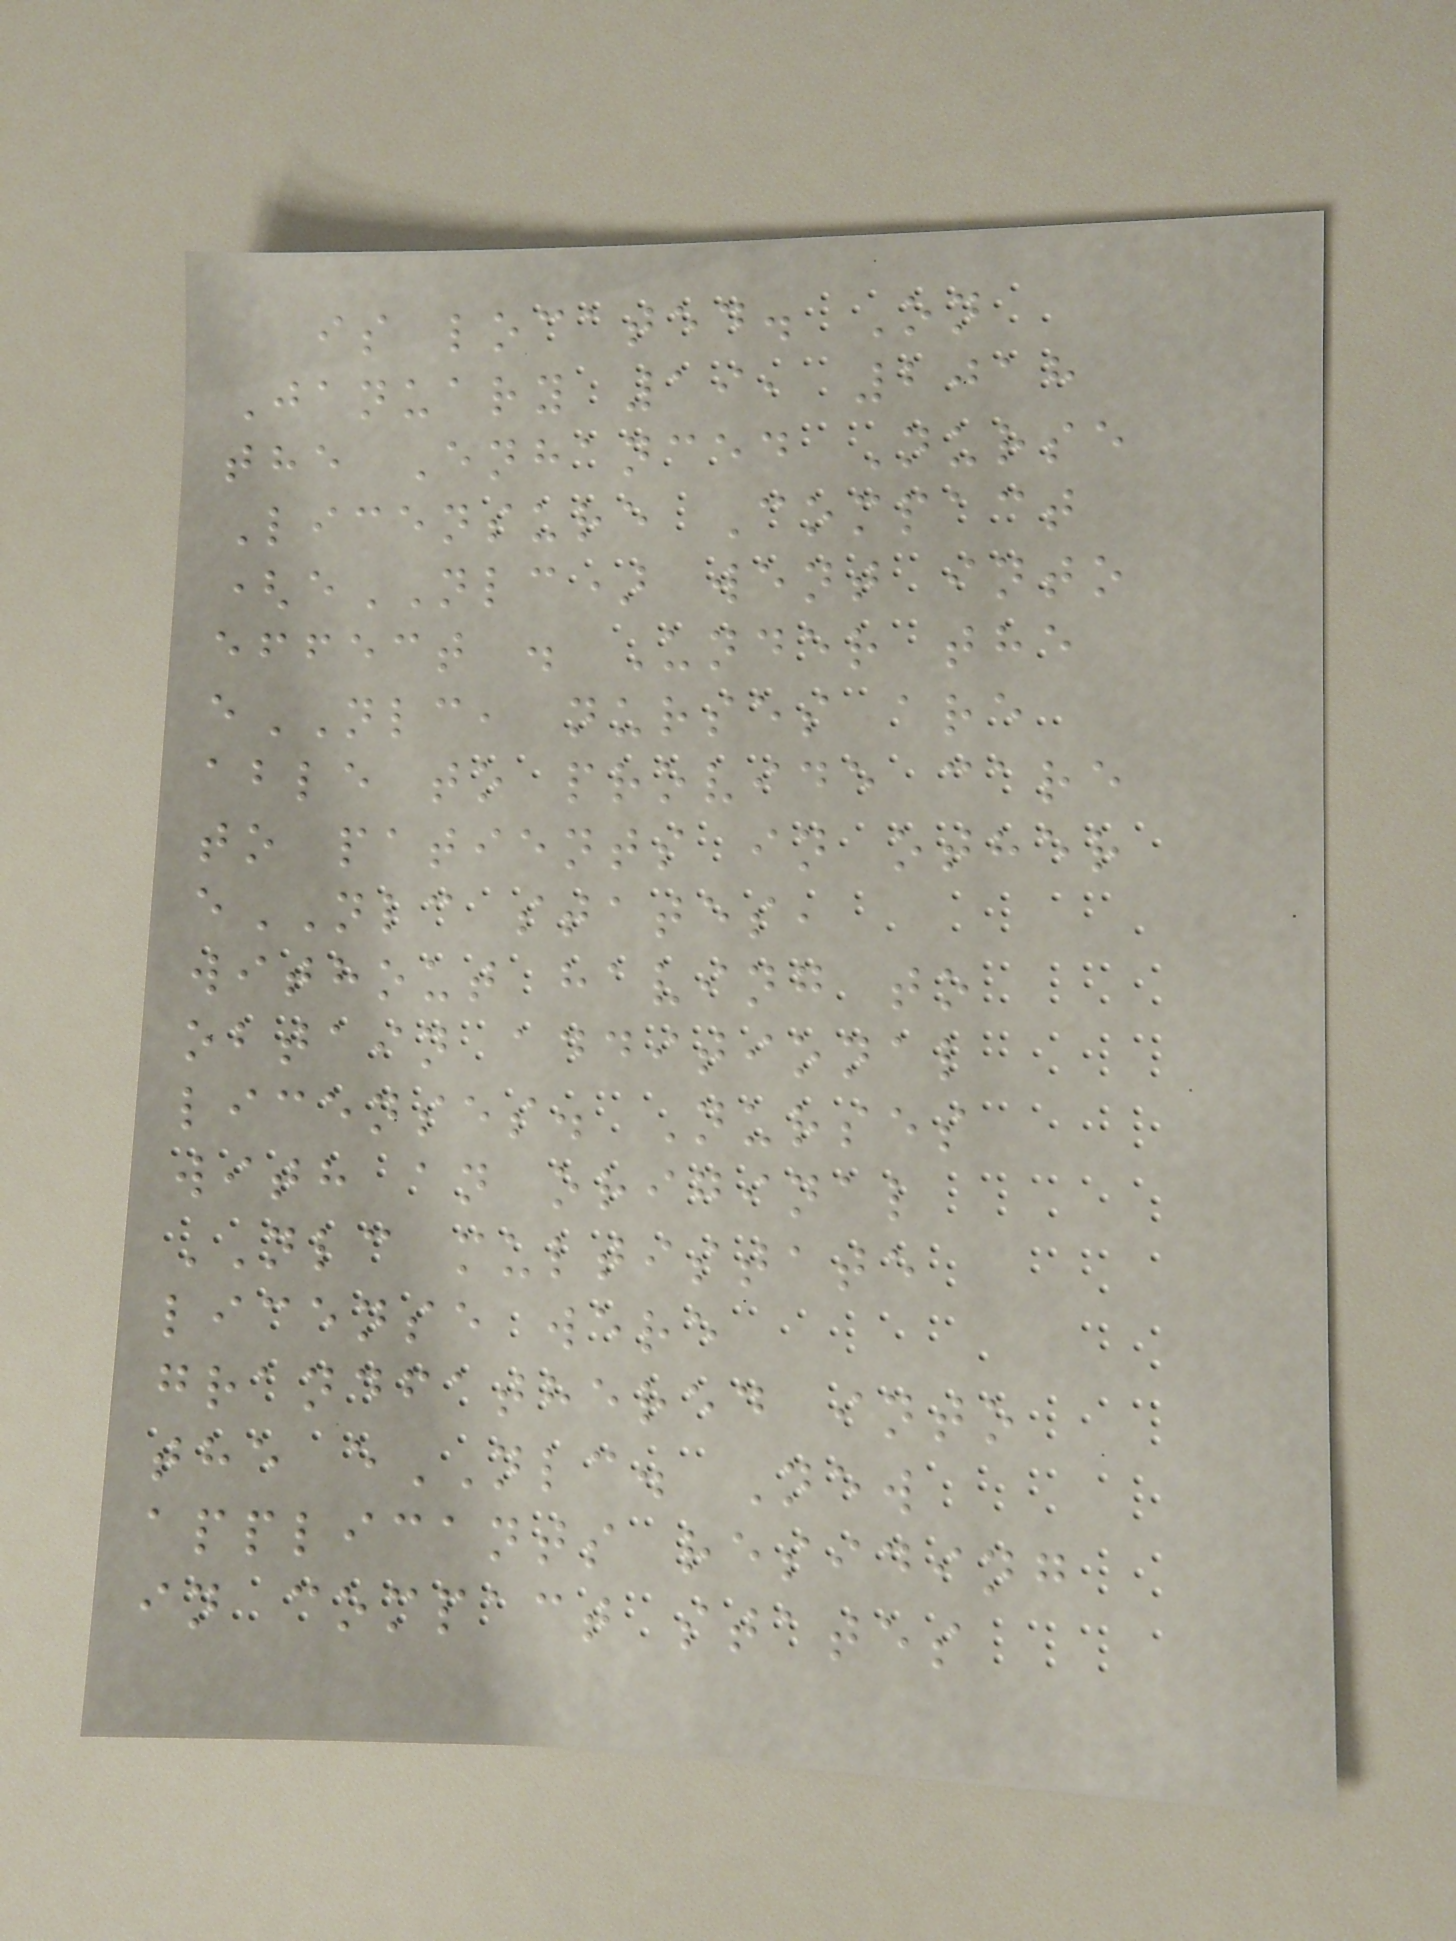is located. On
January 19, 2018
the Enhanced Nurse
Licensure Compact
(eNLC) went into
effect . Under the
eNLC, nurses are
able to provide care
to patients in other
eNLC states,
without having to
obtain additional
licenses. Nurses
with an original
NLC multistate
license were
grandfathered into
the eNLC. New
applicants residing
in compact states
